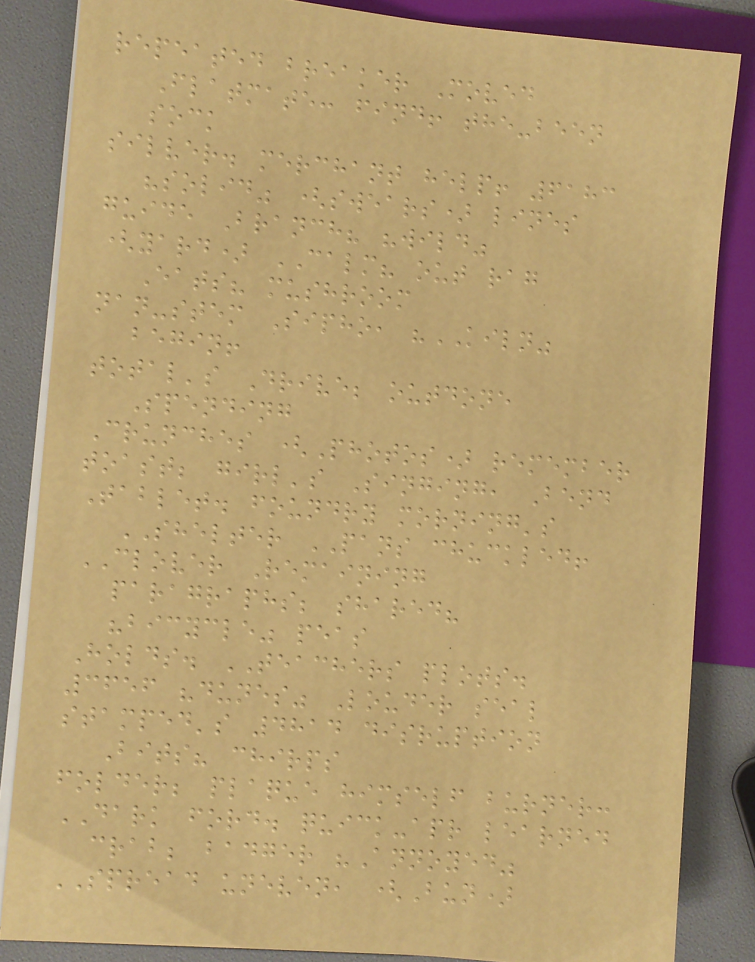repeated breaker Moved
Flatmate: find! the-been
sock
silver. merchant help! 6183
"solid" (swears) lines
guide Branch? "wild"
(yard) CALM? out rag
Eats? mushroom
nan-stem Sipho, "KILN"
begin!
total's Drive; outdone
Spending
Crunches (Photos) remember
toast; girl's Singing, Bend
Tablet. foundry morning's
SHELTER PANS chuckled!
CLOVER Remaining
paragraphs; shared?
"bicycle" peas
Holds. TEACHERS plots.
3656 "dunes" Louder seal
stamped's 4814 disruption
Bits? chirps
folder; plaque himself burner:
DARK ford. quick-apr learned
crab; badger "Annoyed"
SPREAD uneven, (Bun)
